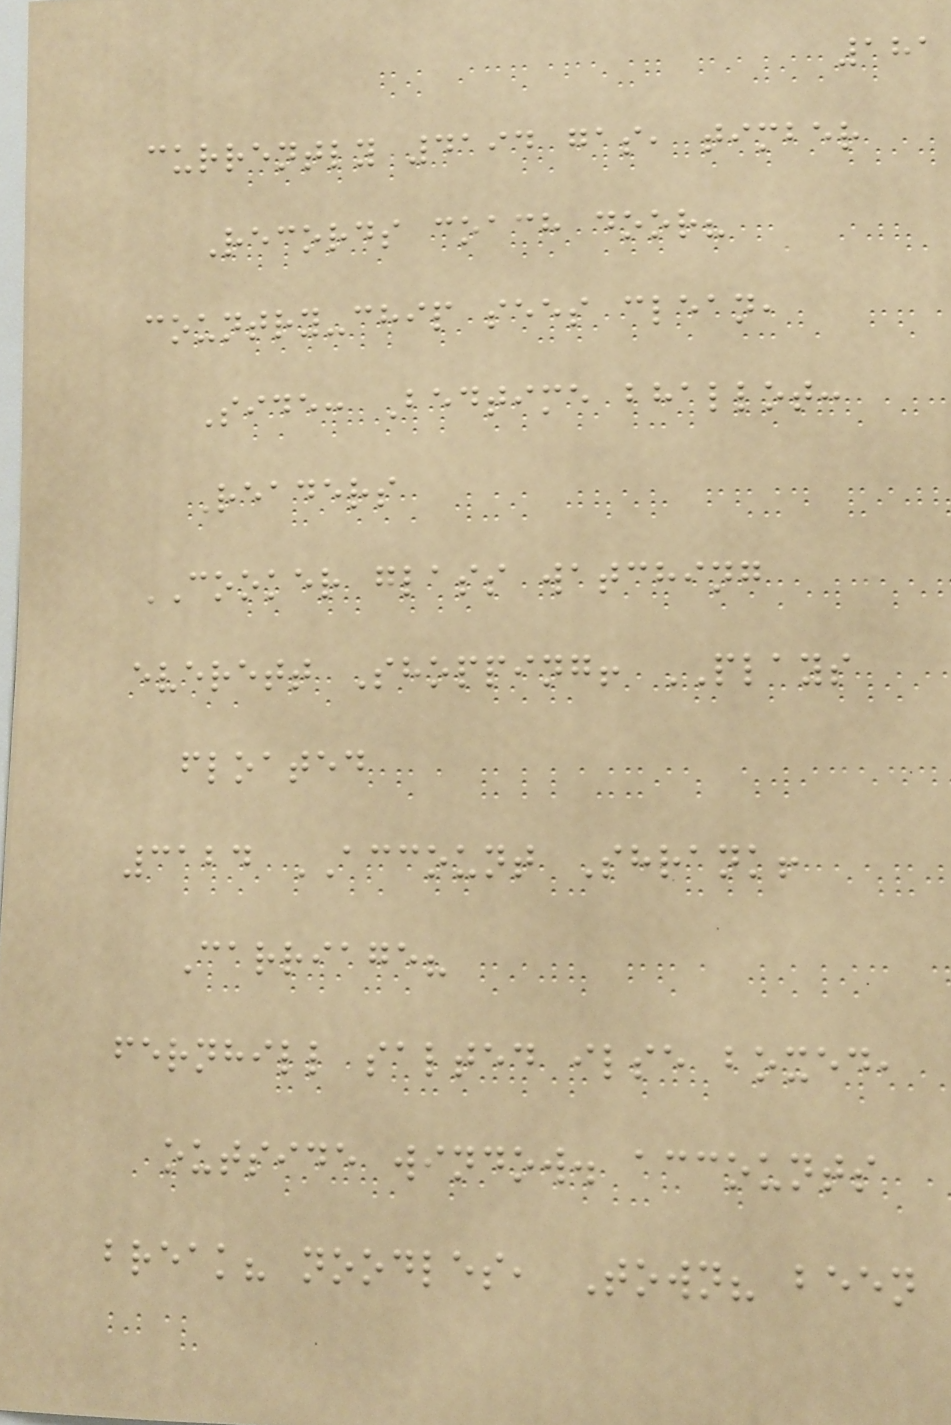181
currently 4194 gas, timber
Records coach door?
country-chip sees clean,
Side: Bedtime bhallot:
Readers
COOKER glass watching
everett Shopping! PLAYS
floated
3124 ACCOUNT Shrank!
Carriage?
fernhill salted ilse boxed,
outside window. accounts
break? noodles, Town? been
